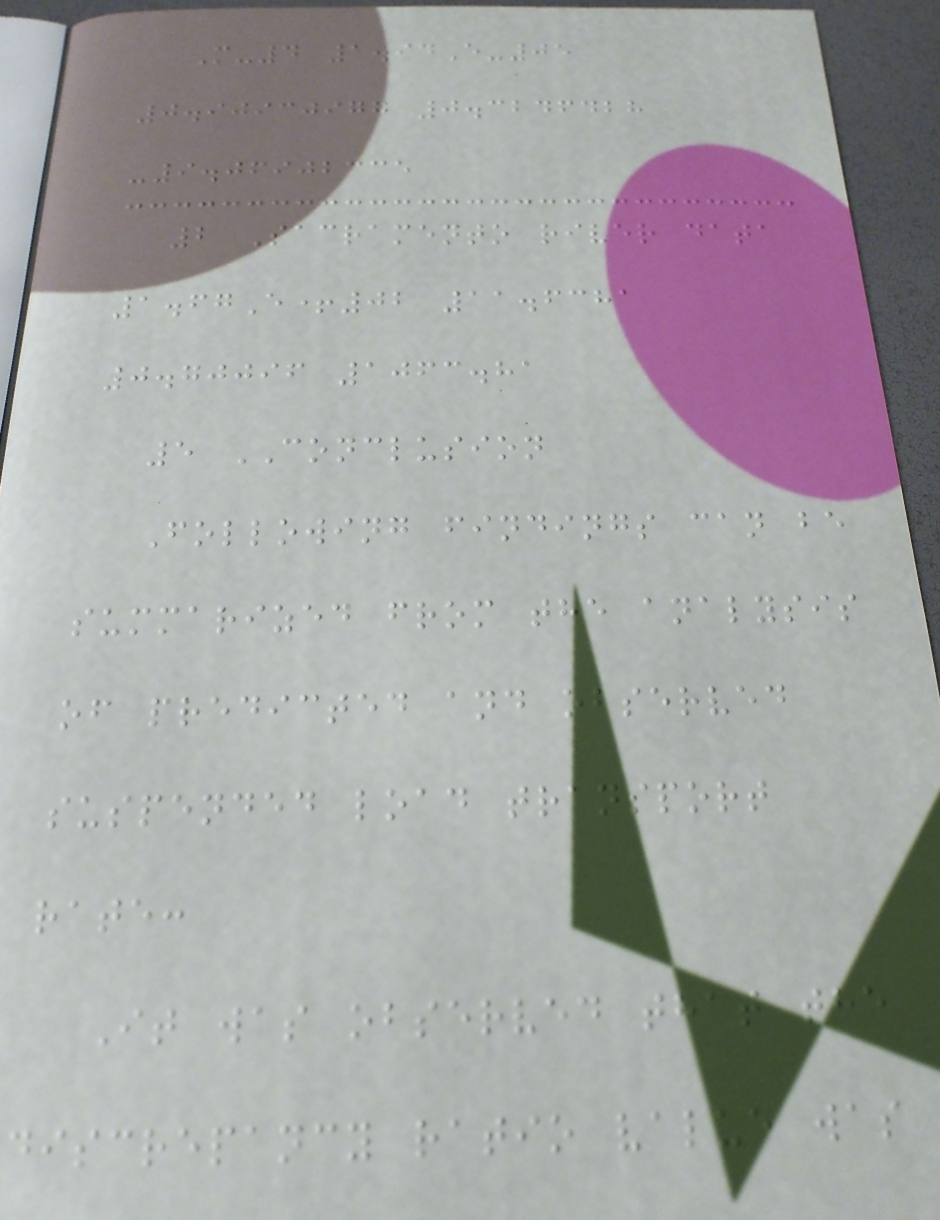M-4 1.94E-05
0.90930977 0.3246428
-9.06902335
2 Sacramento river data
1.67E+02 11.6381
0.70096 1063.81
5 CONCLUSION
Following findings can be
summarized from the analysis
of predicted and observed
suspended load transport
rate:
It was observed that the
discrepancy ratio value was
